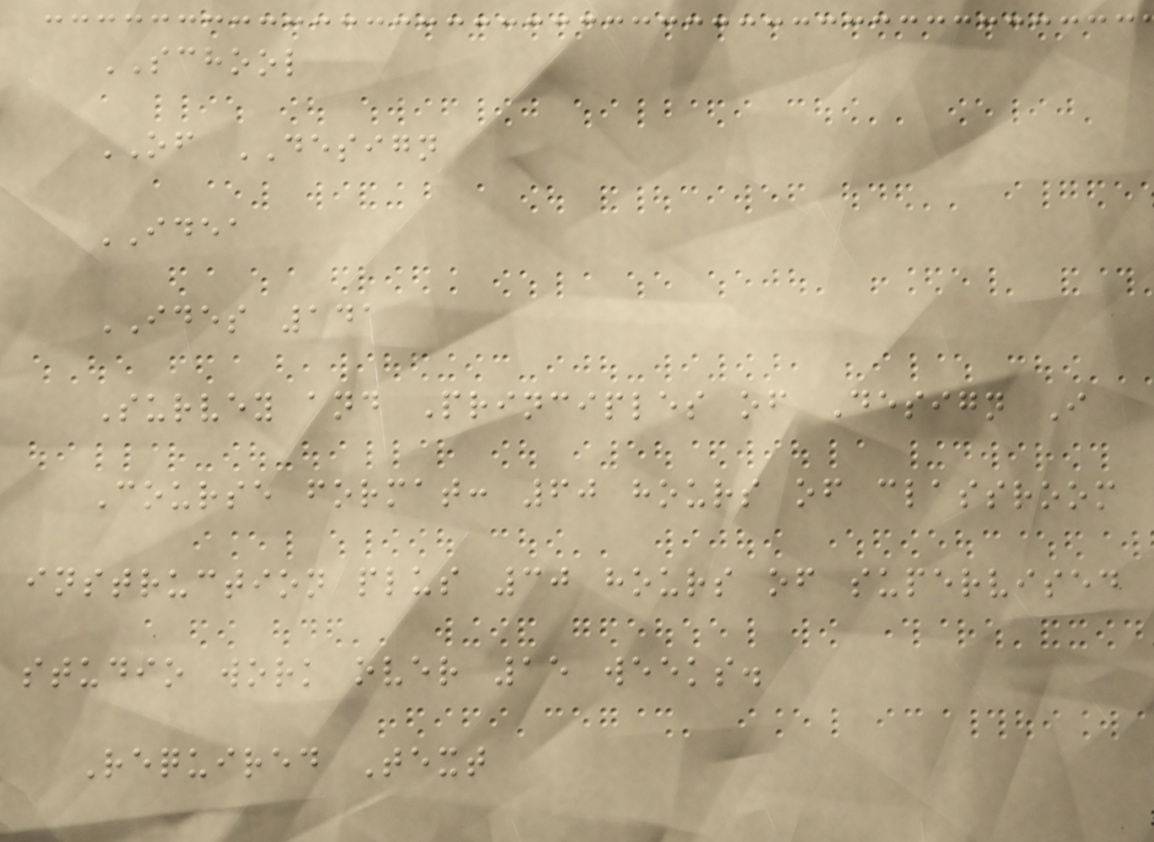SCHOOL
OF DESIGN
IDEA
IDES 141
Survey and Principles of Design I
Course format: 60 hours of classroom
instruction plus 30 hours of supervised
studio work over 15 weeks.
Required Text
